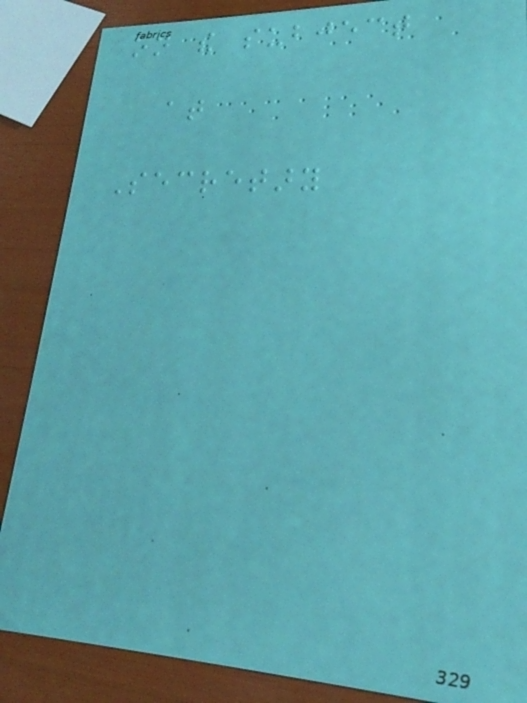on the subject
at
Secretary
